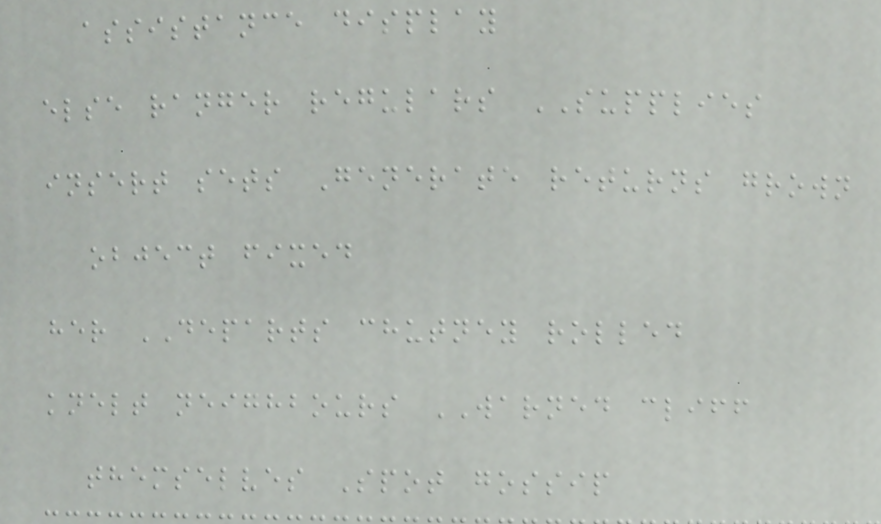assistance display
else ranger regulars SUPPLIES
insert sets Generate returns grown
object fixed
her DEPARTS chutney rolled
knelt neighbours WARNED cliff
themselves Spot gossip
